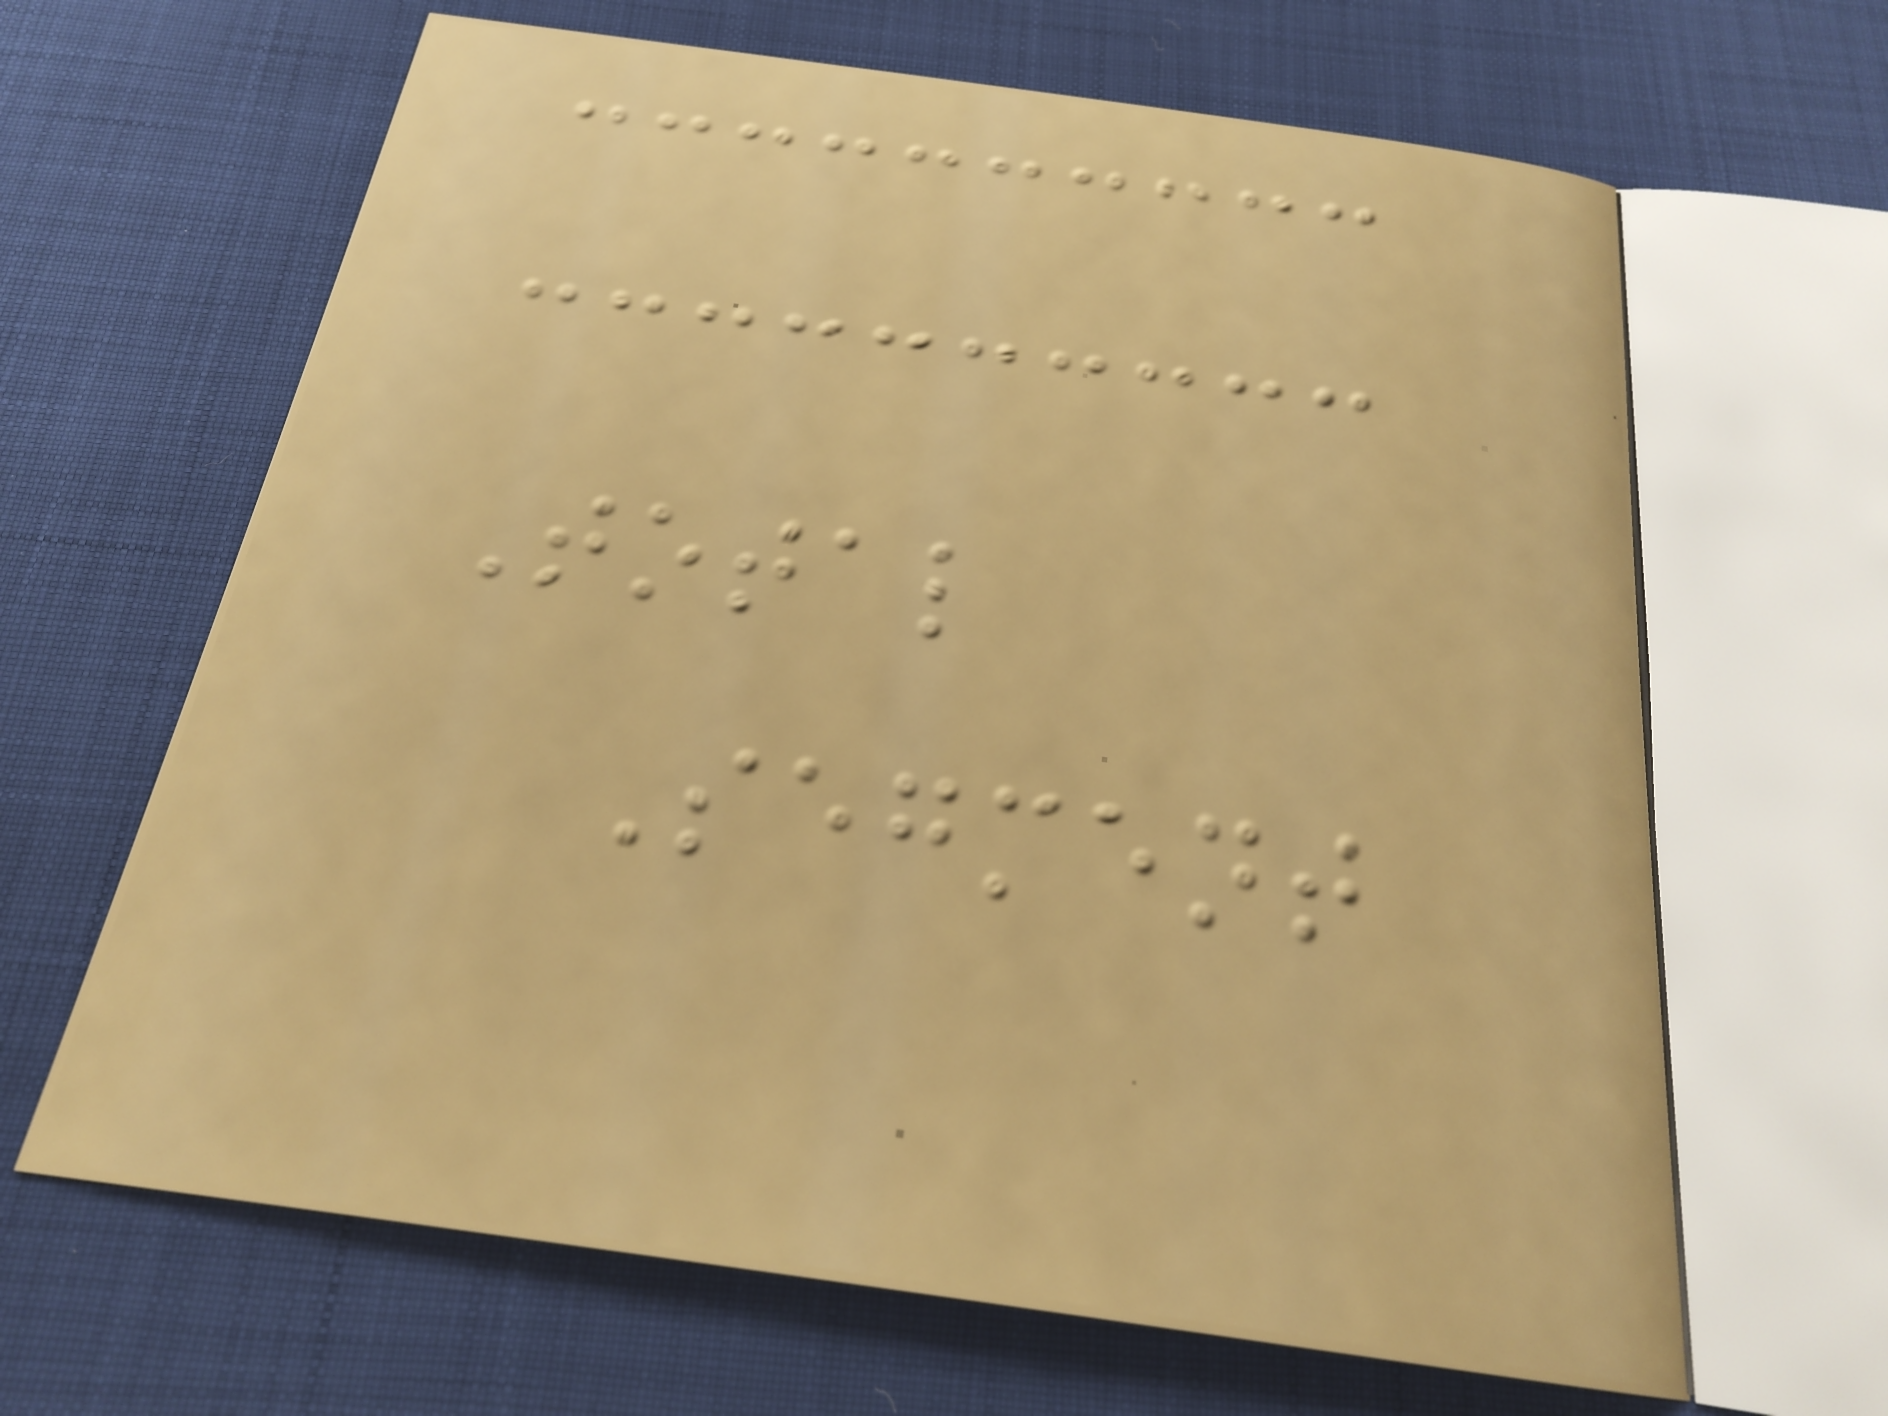Total
Segment
